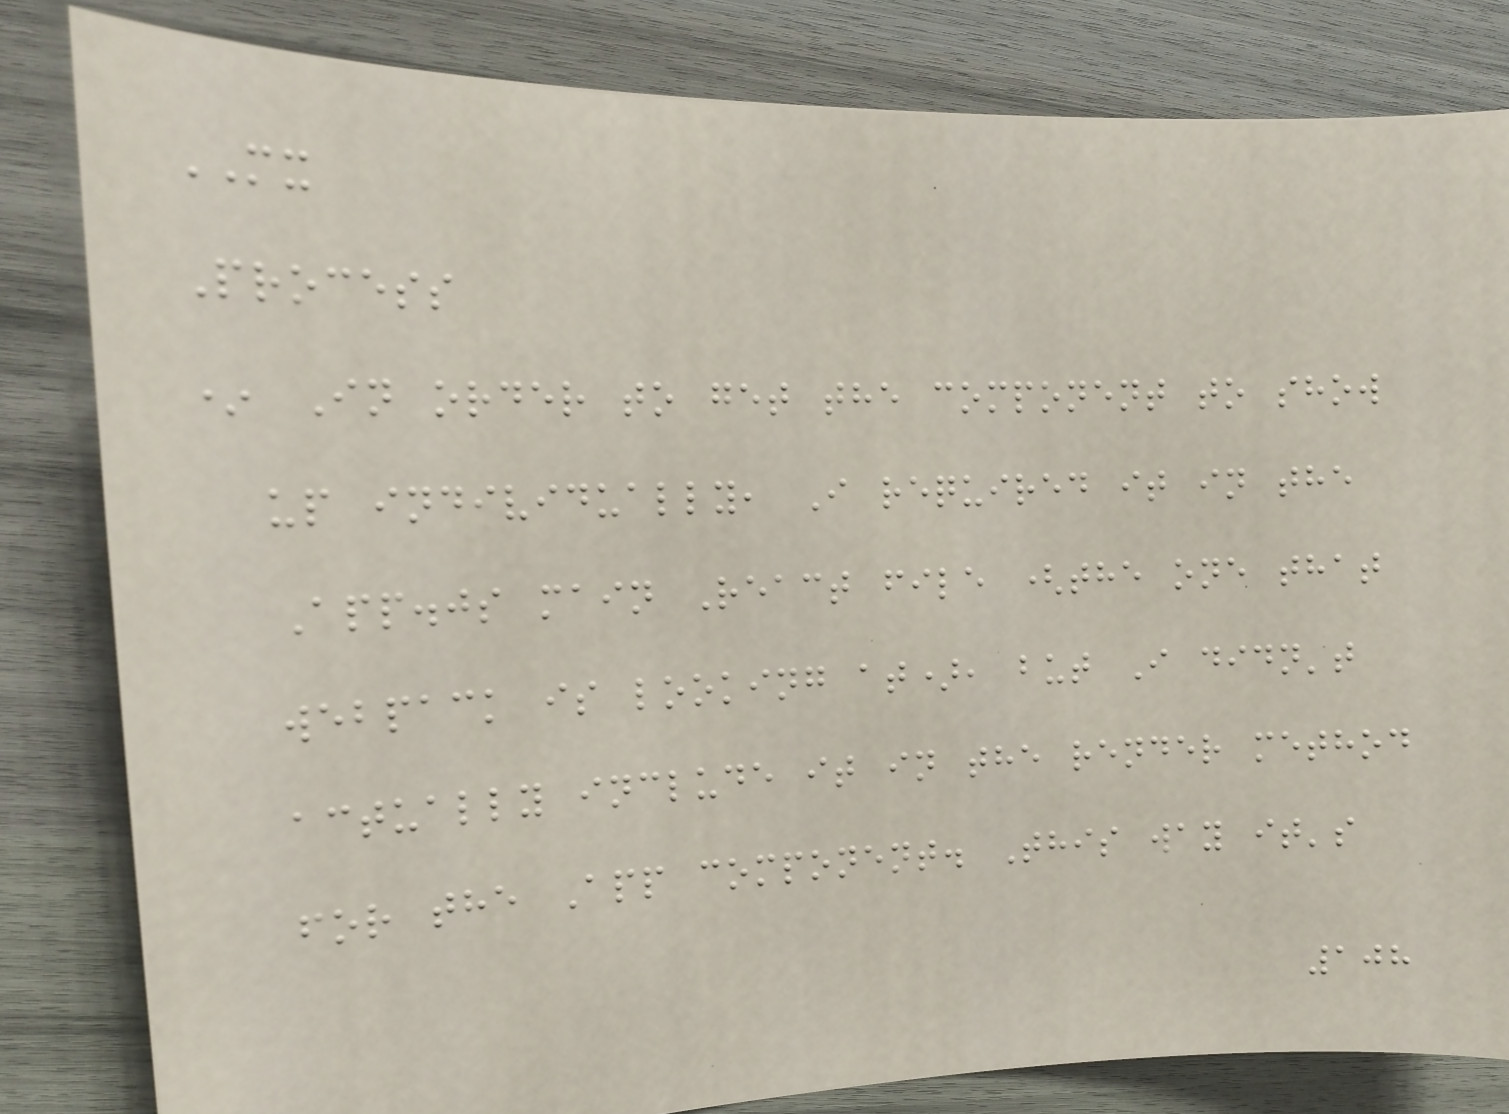MX
Process
* In order to get the component to show
up individually, I required it in the
App.js main React file (the one that
webpack is looking at), but I didn't
actually include it in the render method
for the App component. This way it's
108
